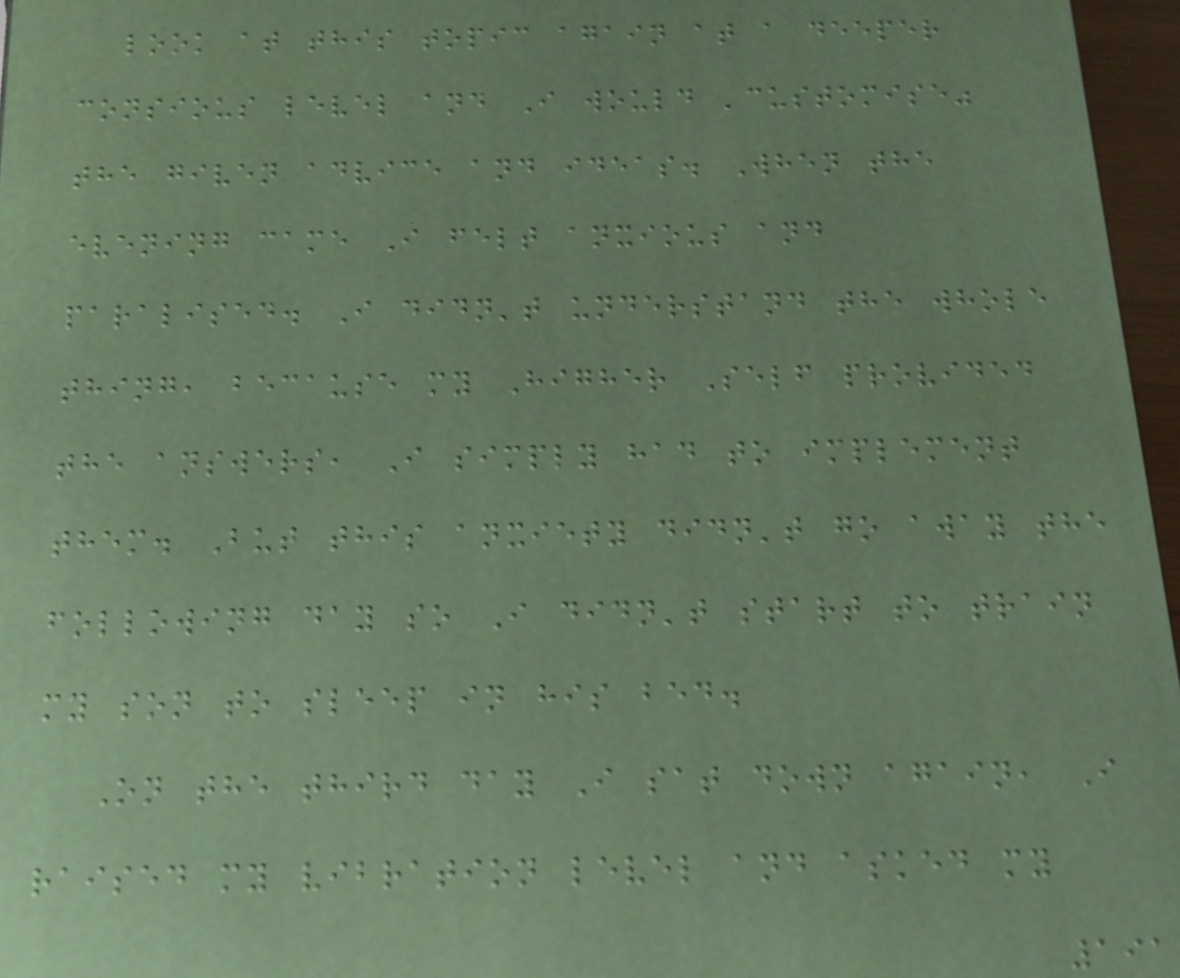look at this topic again at a deeper
consious level and I would 'customise"
the given advice and ideas. When the
evening came I felt anxious and
paralised. I didn't understand the whole
thing, because my Higher Self provided
the answers, I simply had to implement
them. But this anxiety didn't go away the
following day so I didn't start to train
my son to sleep in his bed.
On the third day I sat down again, I
raised my vibration level and asked my
191
